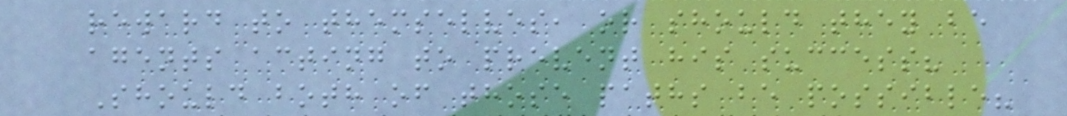reward to themselves, or should they be
agents acting to prevent his success?
Should both of those paths be possible?
